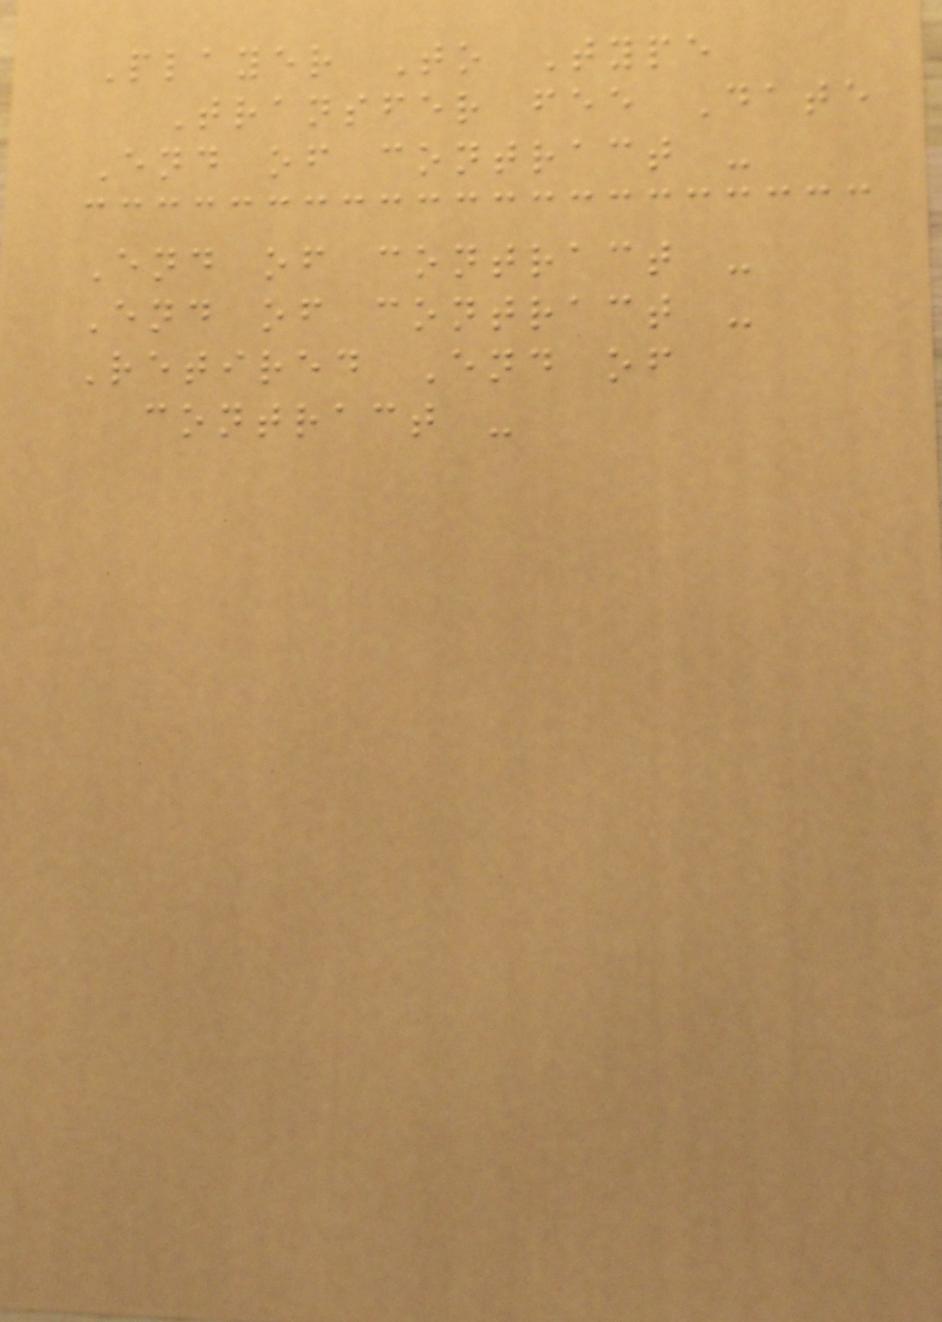Player To Type
Transfer fee Date
End of contract -
End of contract -
End of contract -
Retired End of
contract -
